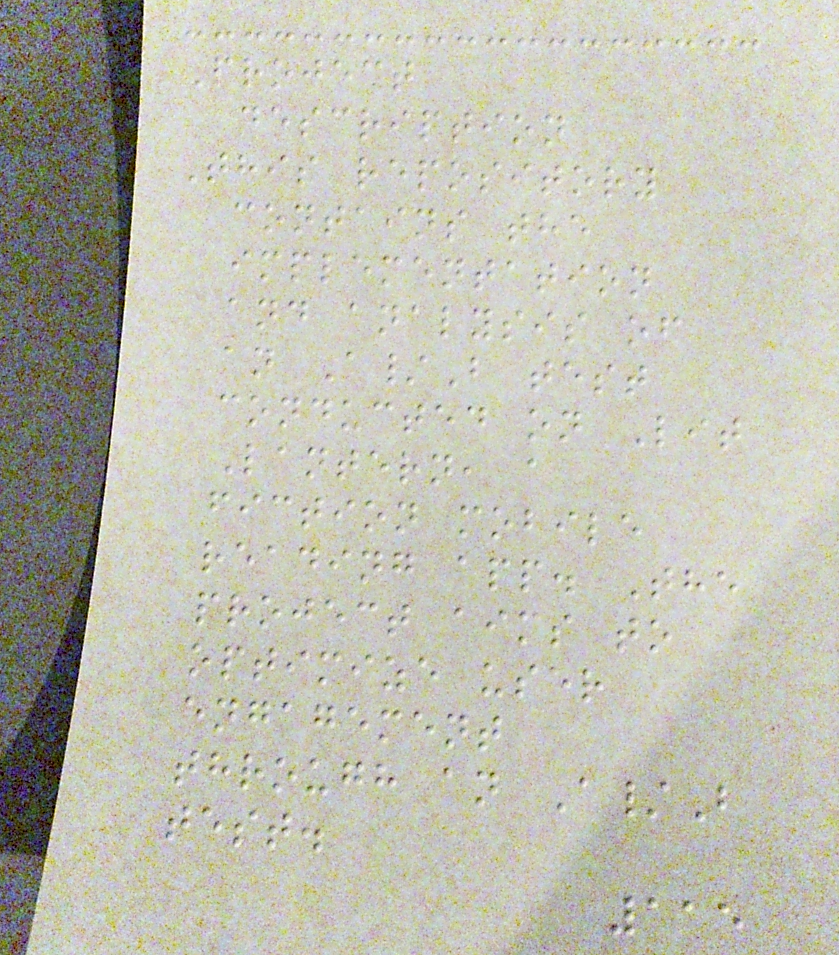Project
description
This repository
contains the
implementation
and analysis of
an A/B test
conducted on Lit
Lantern, a
fiction mobile
reading app. The
project aims to
optimize user
engagement
through an A/B
test.
115
